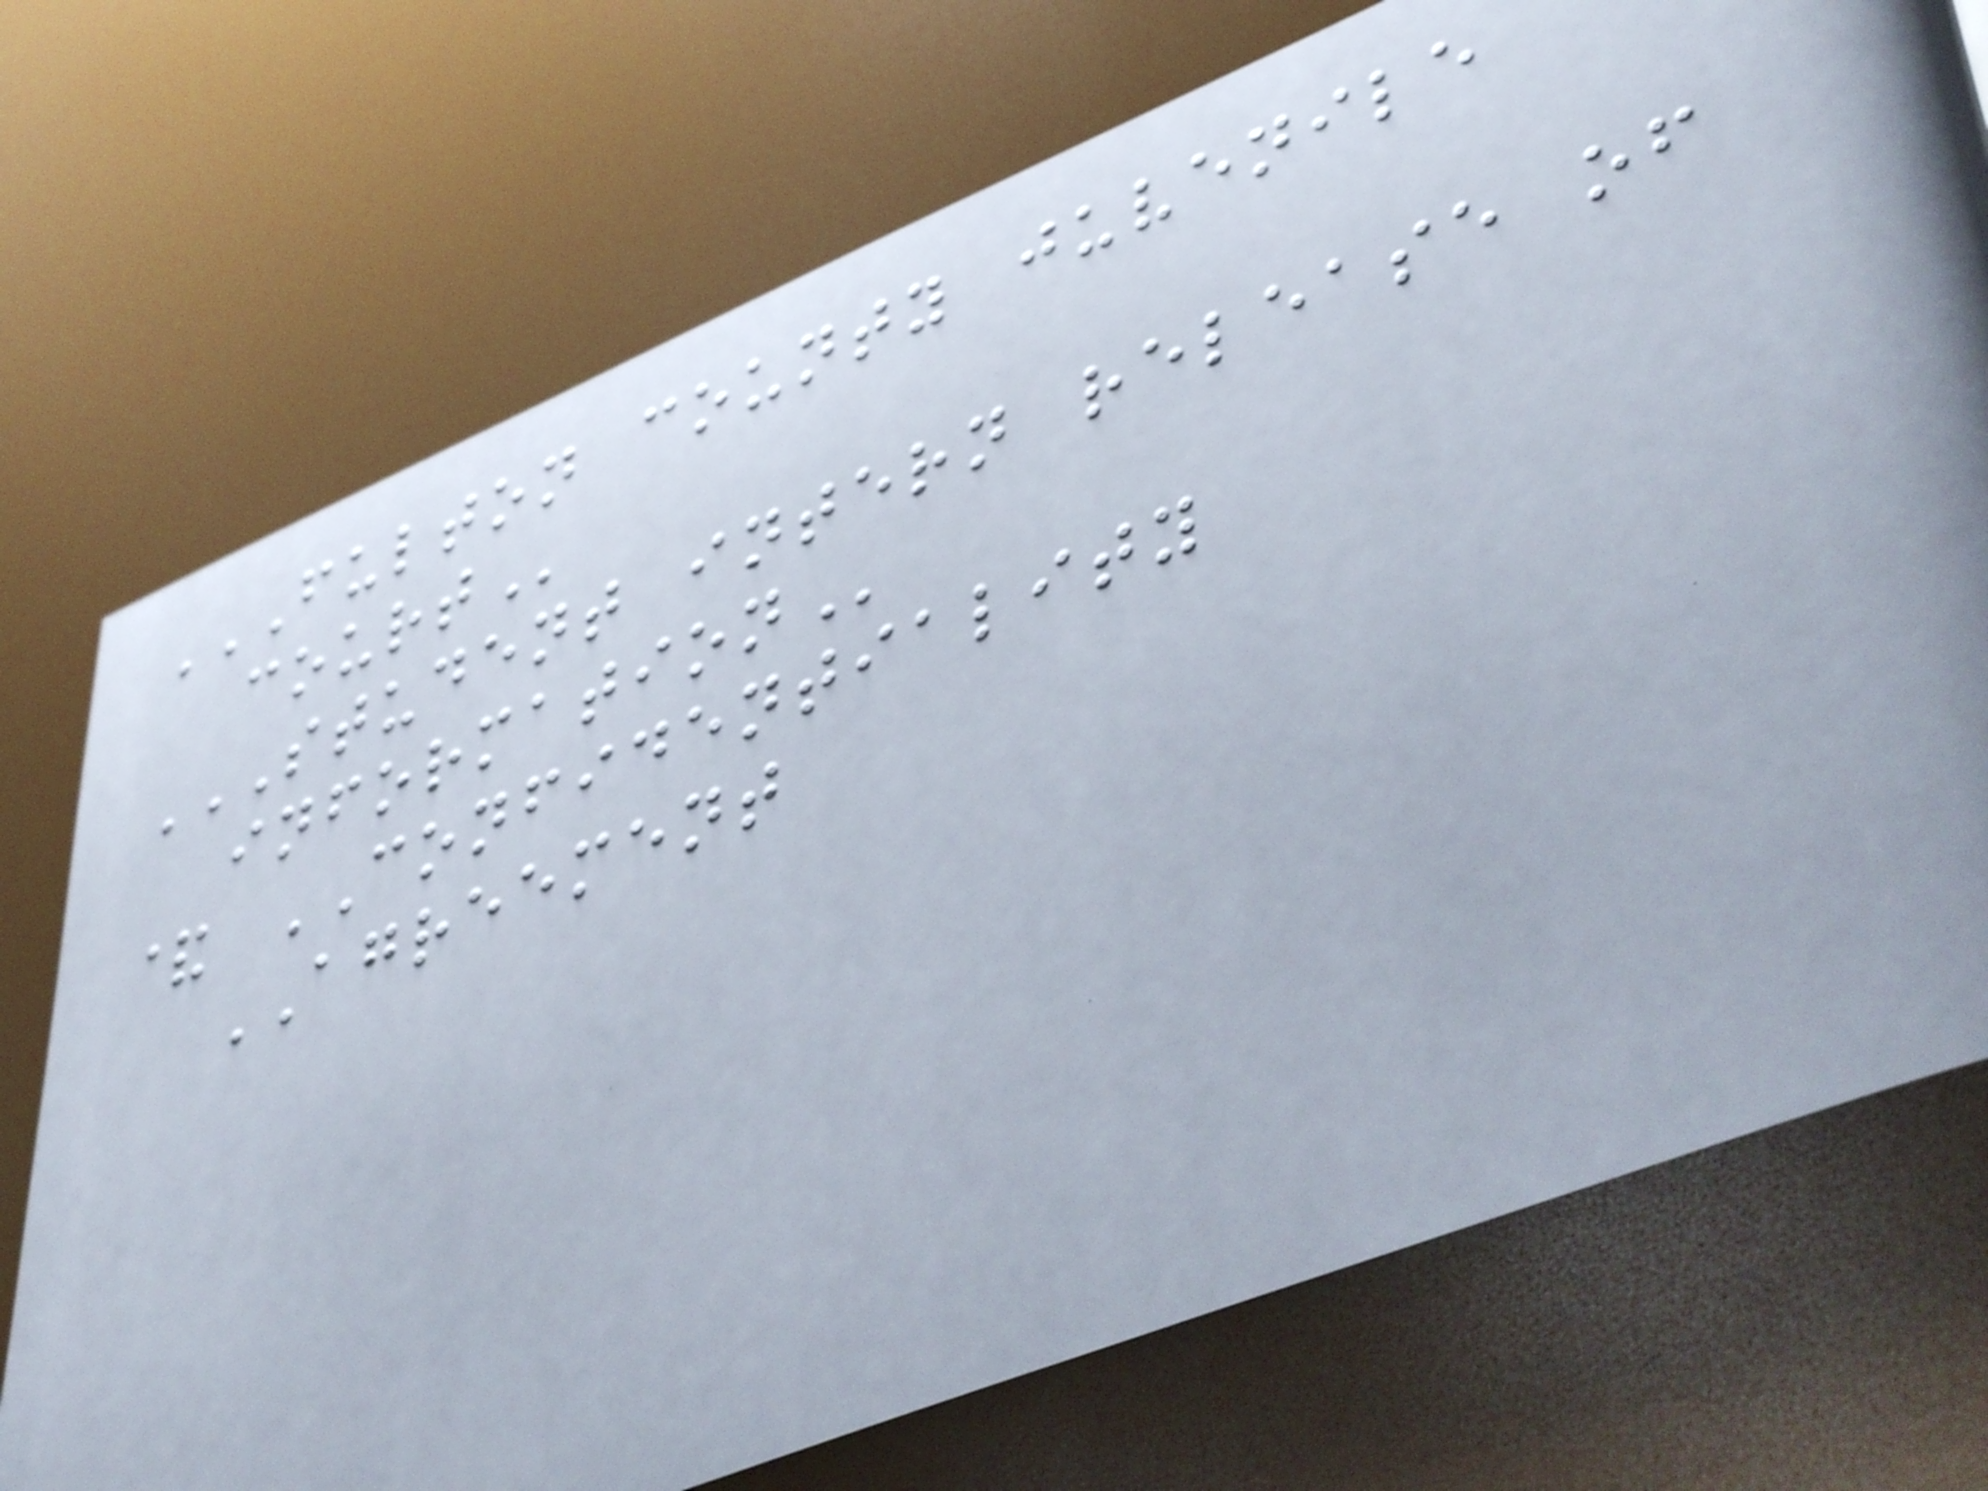FULTON COUNTY JUVENILE
COURT
STUDENT INTERN RELEASE OF
INFORMATION
& CONFIDENTIALITY
AGREEMENT
